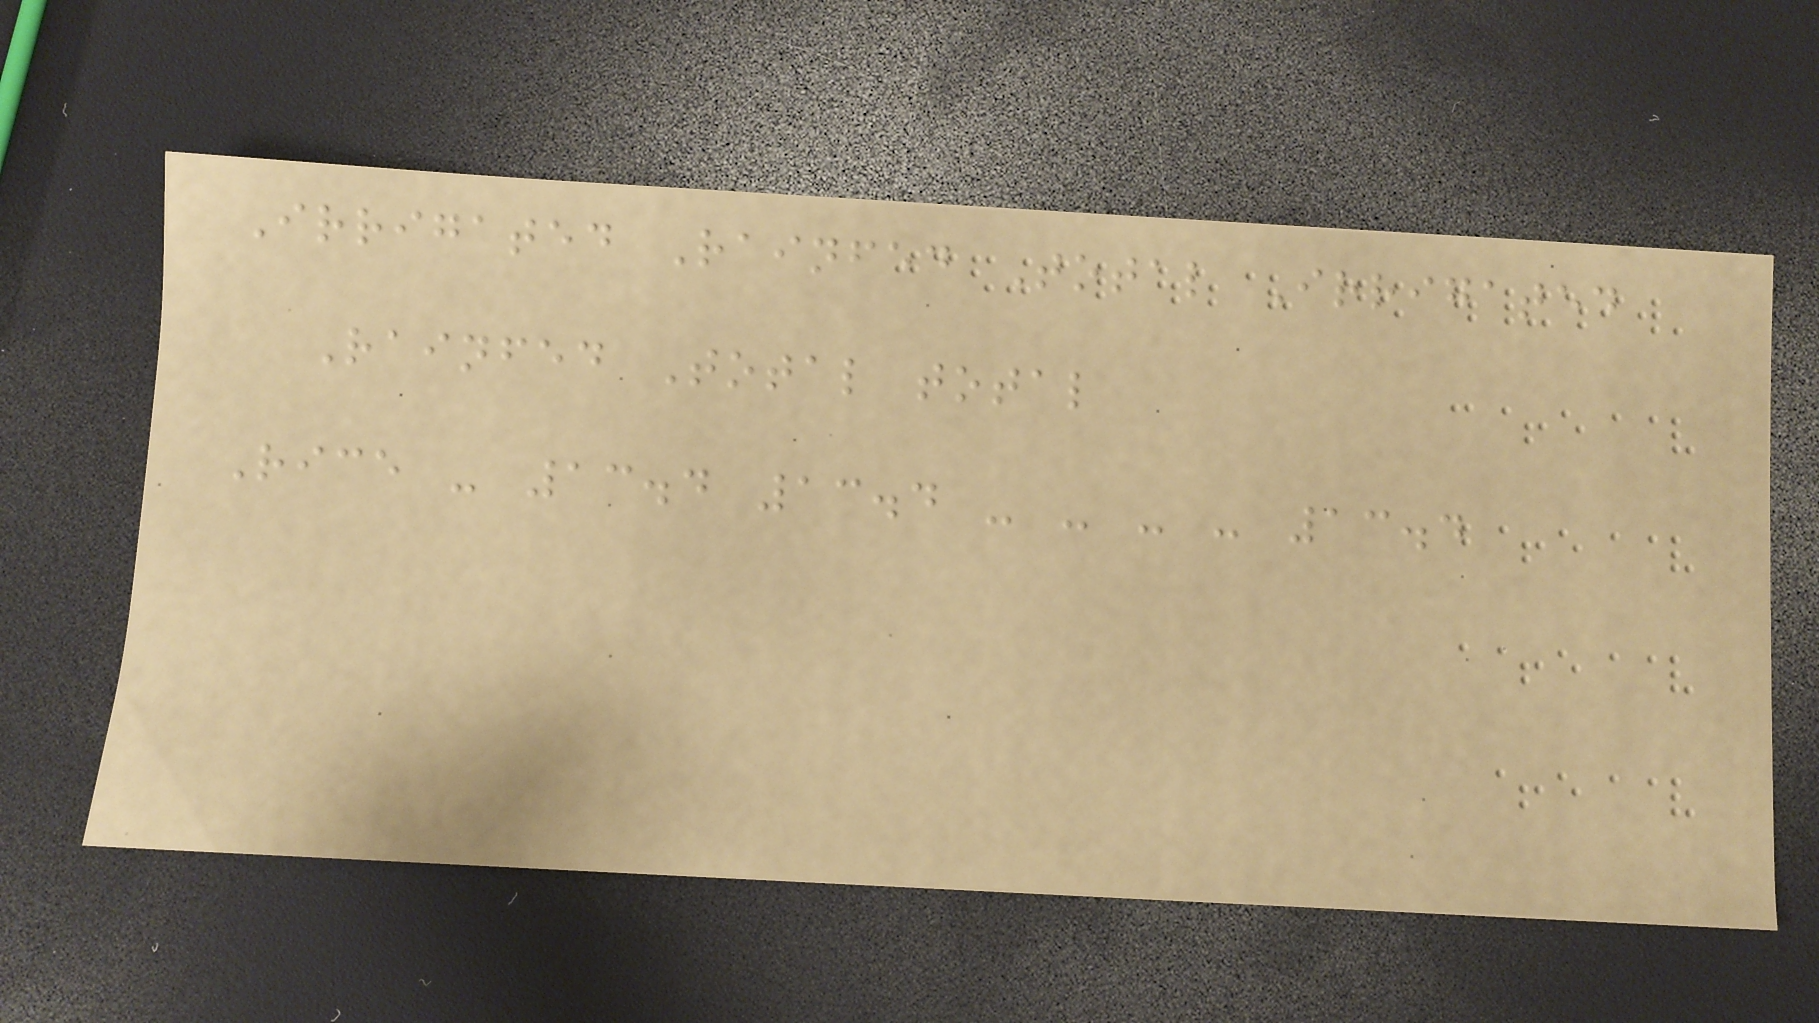Irrigated Rainfed Total Irrigated
Rainfed Total total
Rice - 13.4 13.4 - - - - 13.4
